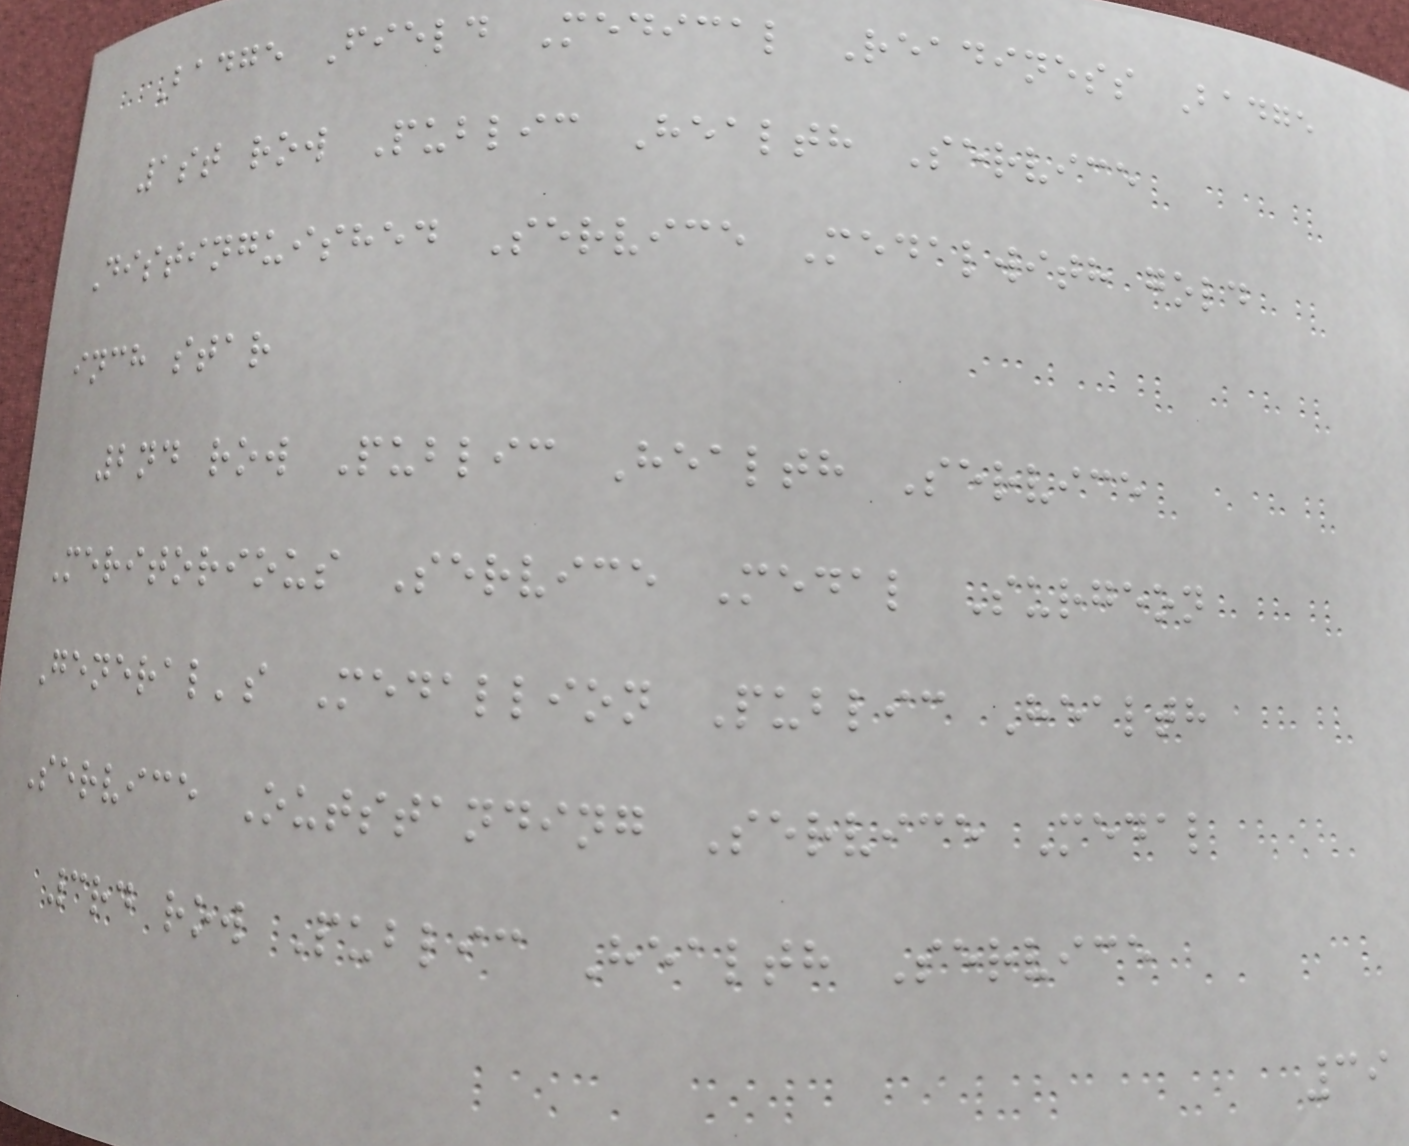Badge Field Medical Readiness Badge
1st row Public Health Service
Distinguished Service Medalwith gold
inch star
2nd row Public Health Service
Meritorious Service Medal Surgeon
General's Medallion Public Health
Service Outstanding Service Medal
3rd row Public Health Service
39
